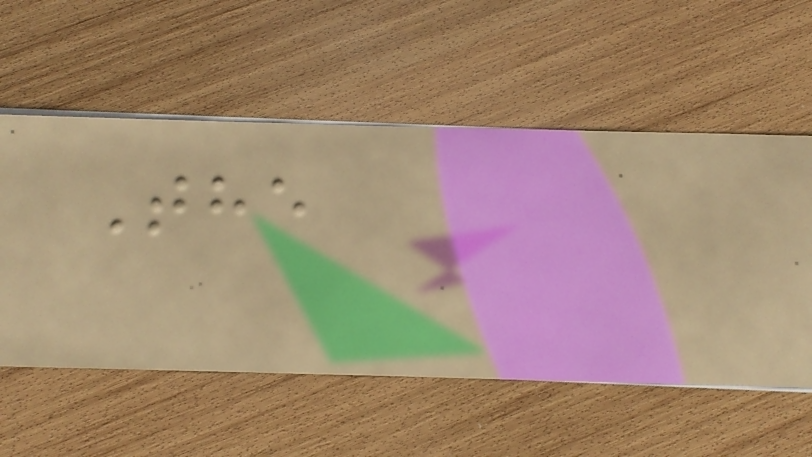The
